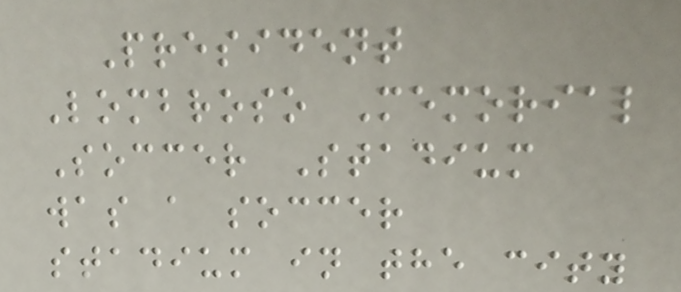President
Lombroso Memorial
Soccer Stadium
was a soccer
stadium in the city
